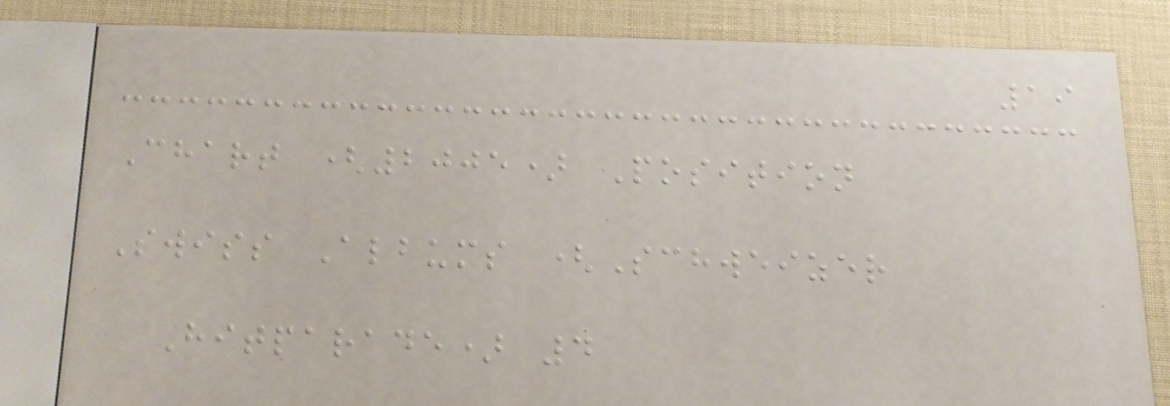19
Chart (2005) Position
Swiss Albums (Schweizer
Hitparade) 4
